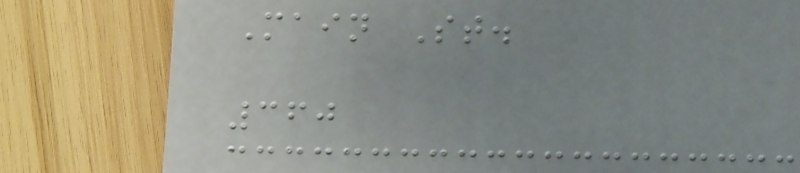Main St.
360
